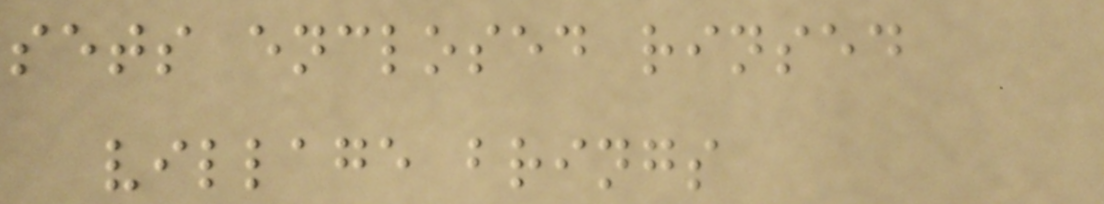sets enclosed rinsed
village brings
